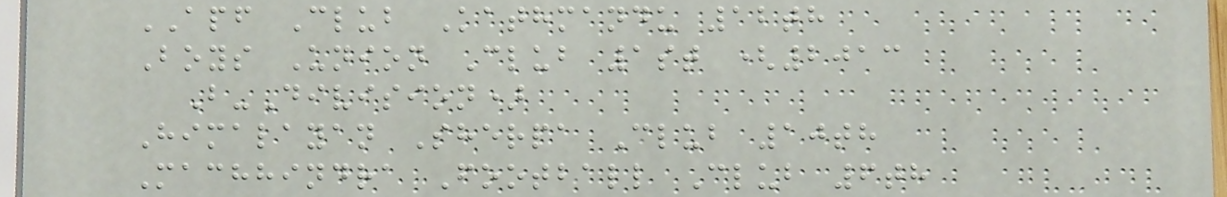APF Club Kathmandu 12th
Boys Union Club 1st (2013
B-Division)
Himalayan Sherpa Club 10th
Machhindra Football Club 6th
